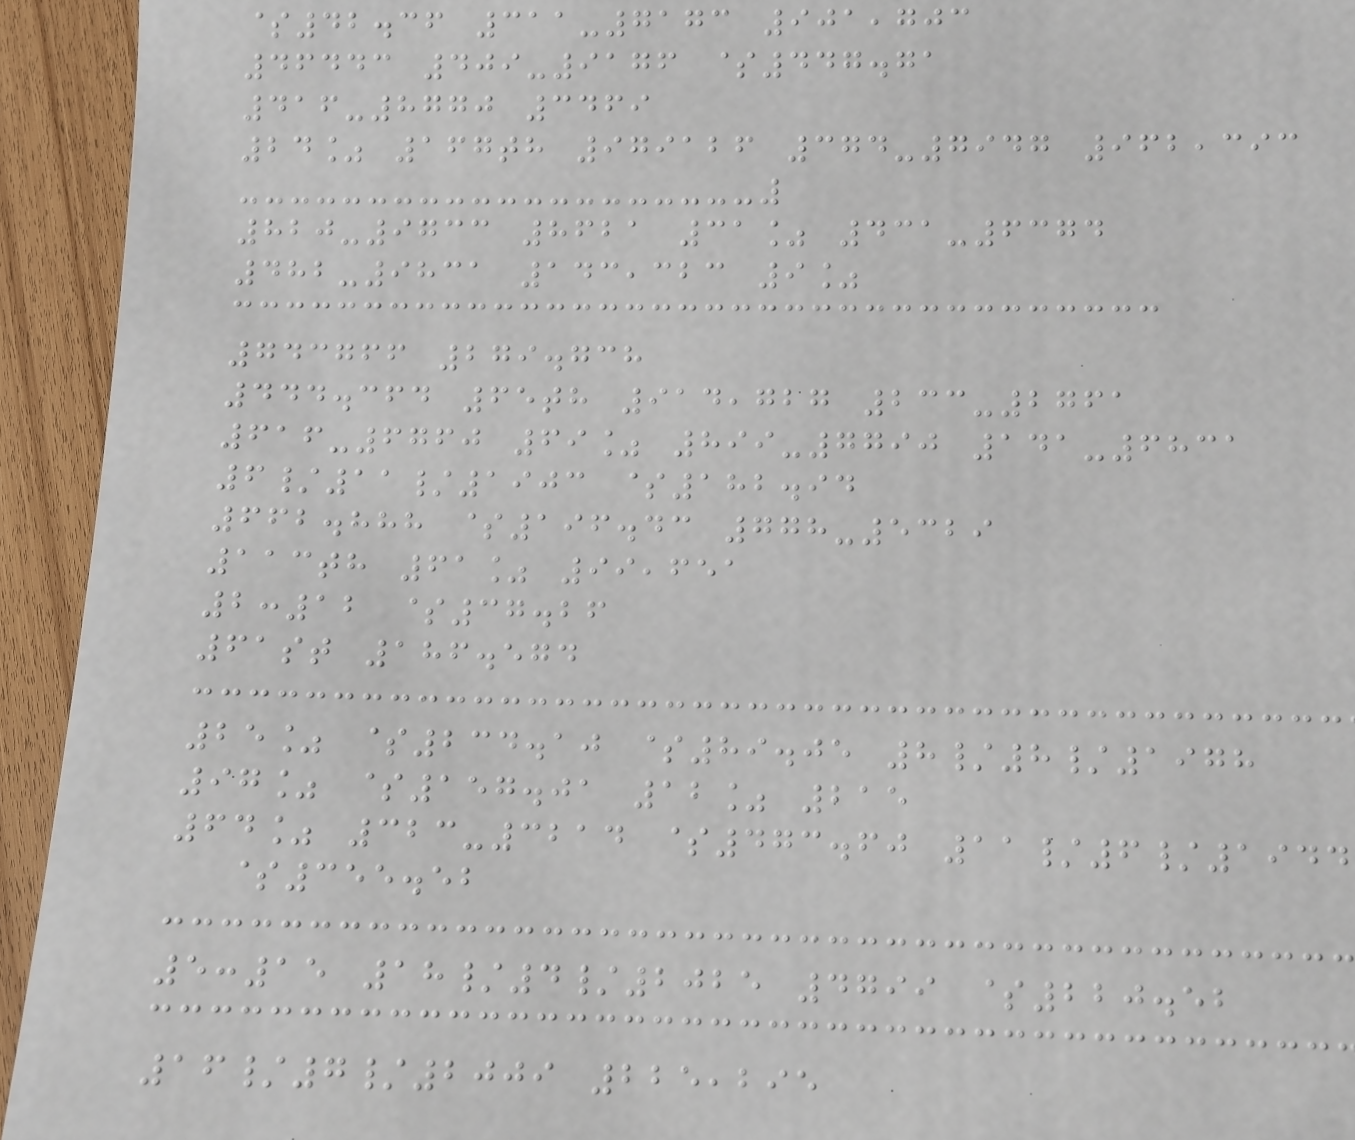$42.36 311-7173 901,703
46443 409-9176 $447.71
416-8770 3469
24% 167th 979126 374-7947 962,393
820-9733 8621 31% 431-6374
482-9831 143,323 9%
743766 279.738
444.364 65th 914,727 233-2761
616-6760 69% 899-7790 141-6831
6/11/1903 $182.94
662.888 $196.43 778-5329
113th 61% 99,651
2:12 $37.26
61st 186.574
25% $234.10 $89.05 8/8/1978
97% $157.01 12% 215
64% 323-3214 $473.60 11/6/1944
$355.52
5:15 18/4/2025 4799 $220.52
16/7/2009 225,295
